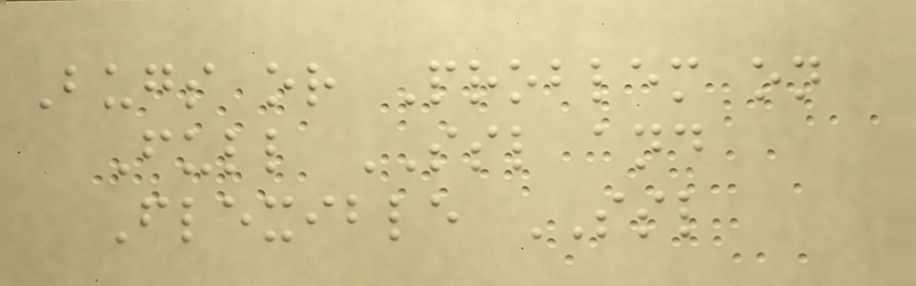Bugs or Problem on
Full SSL and
Flexible SSL
